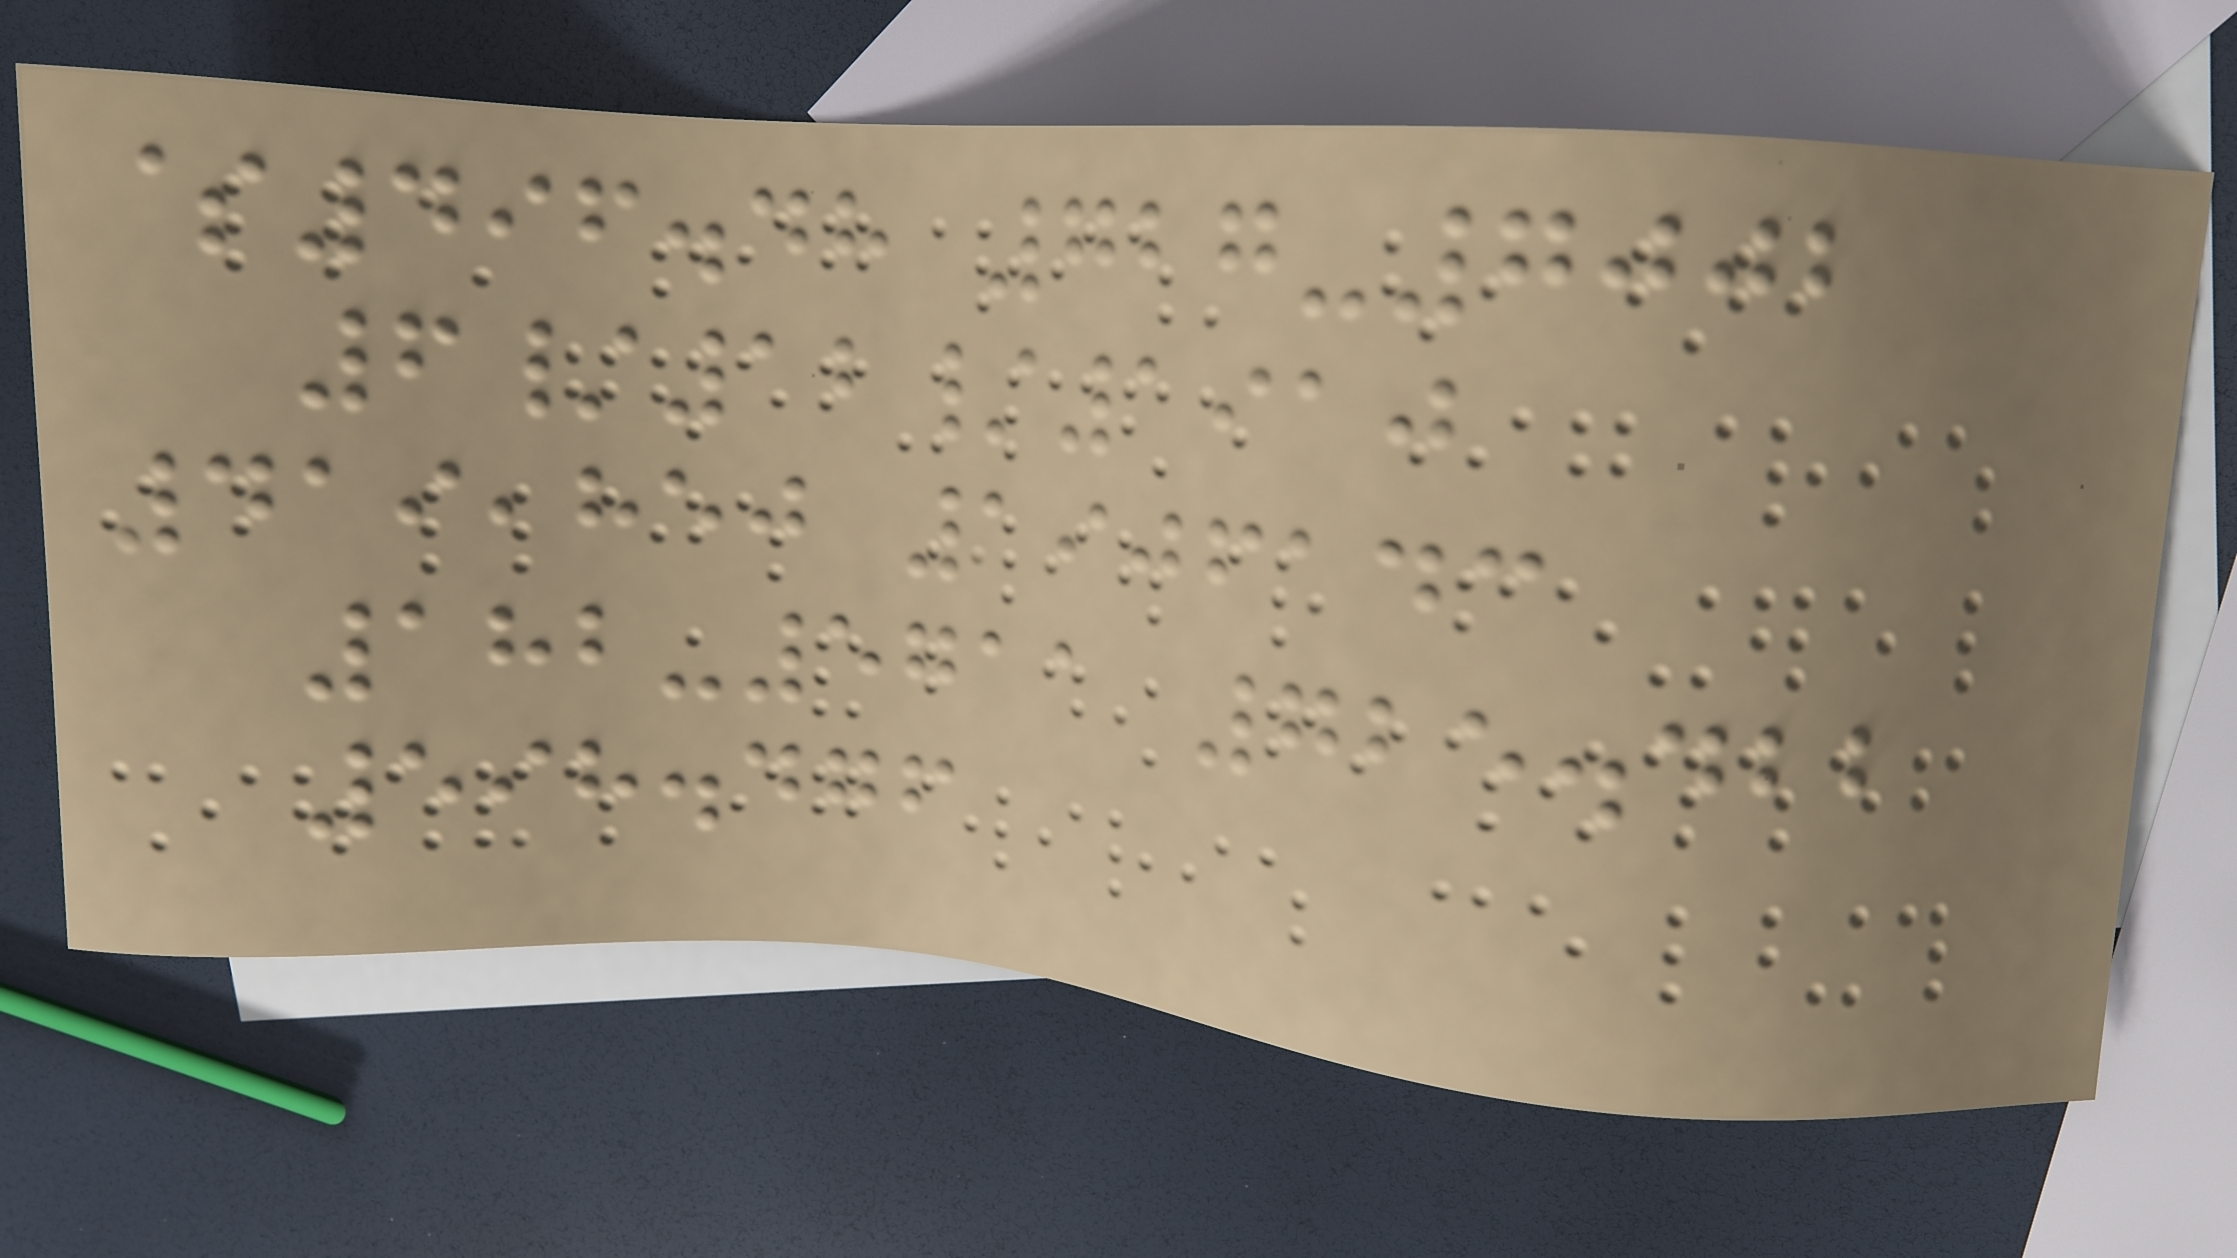$496.48 727-7002
6/12/1910
419,850 1906143
182-5711 725.422
598.476
